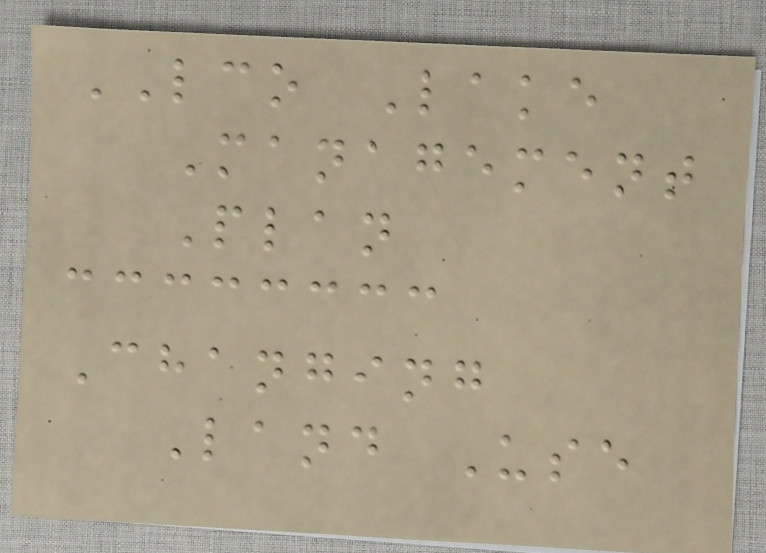LCO Lake
Management
Plan
Changing
Land Use
